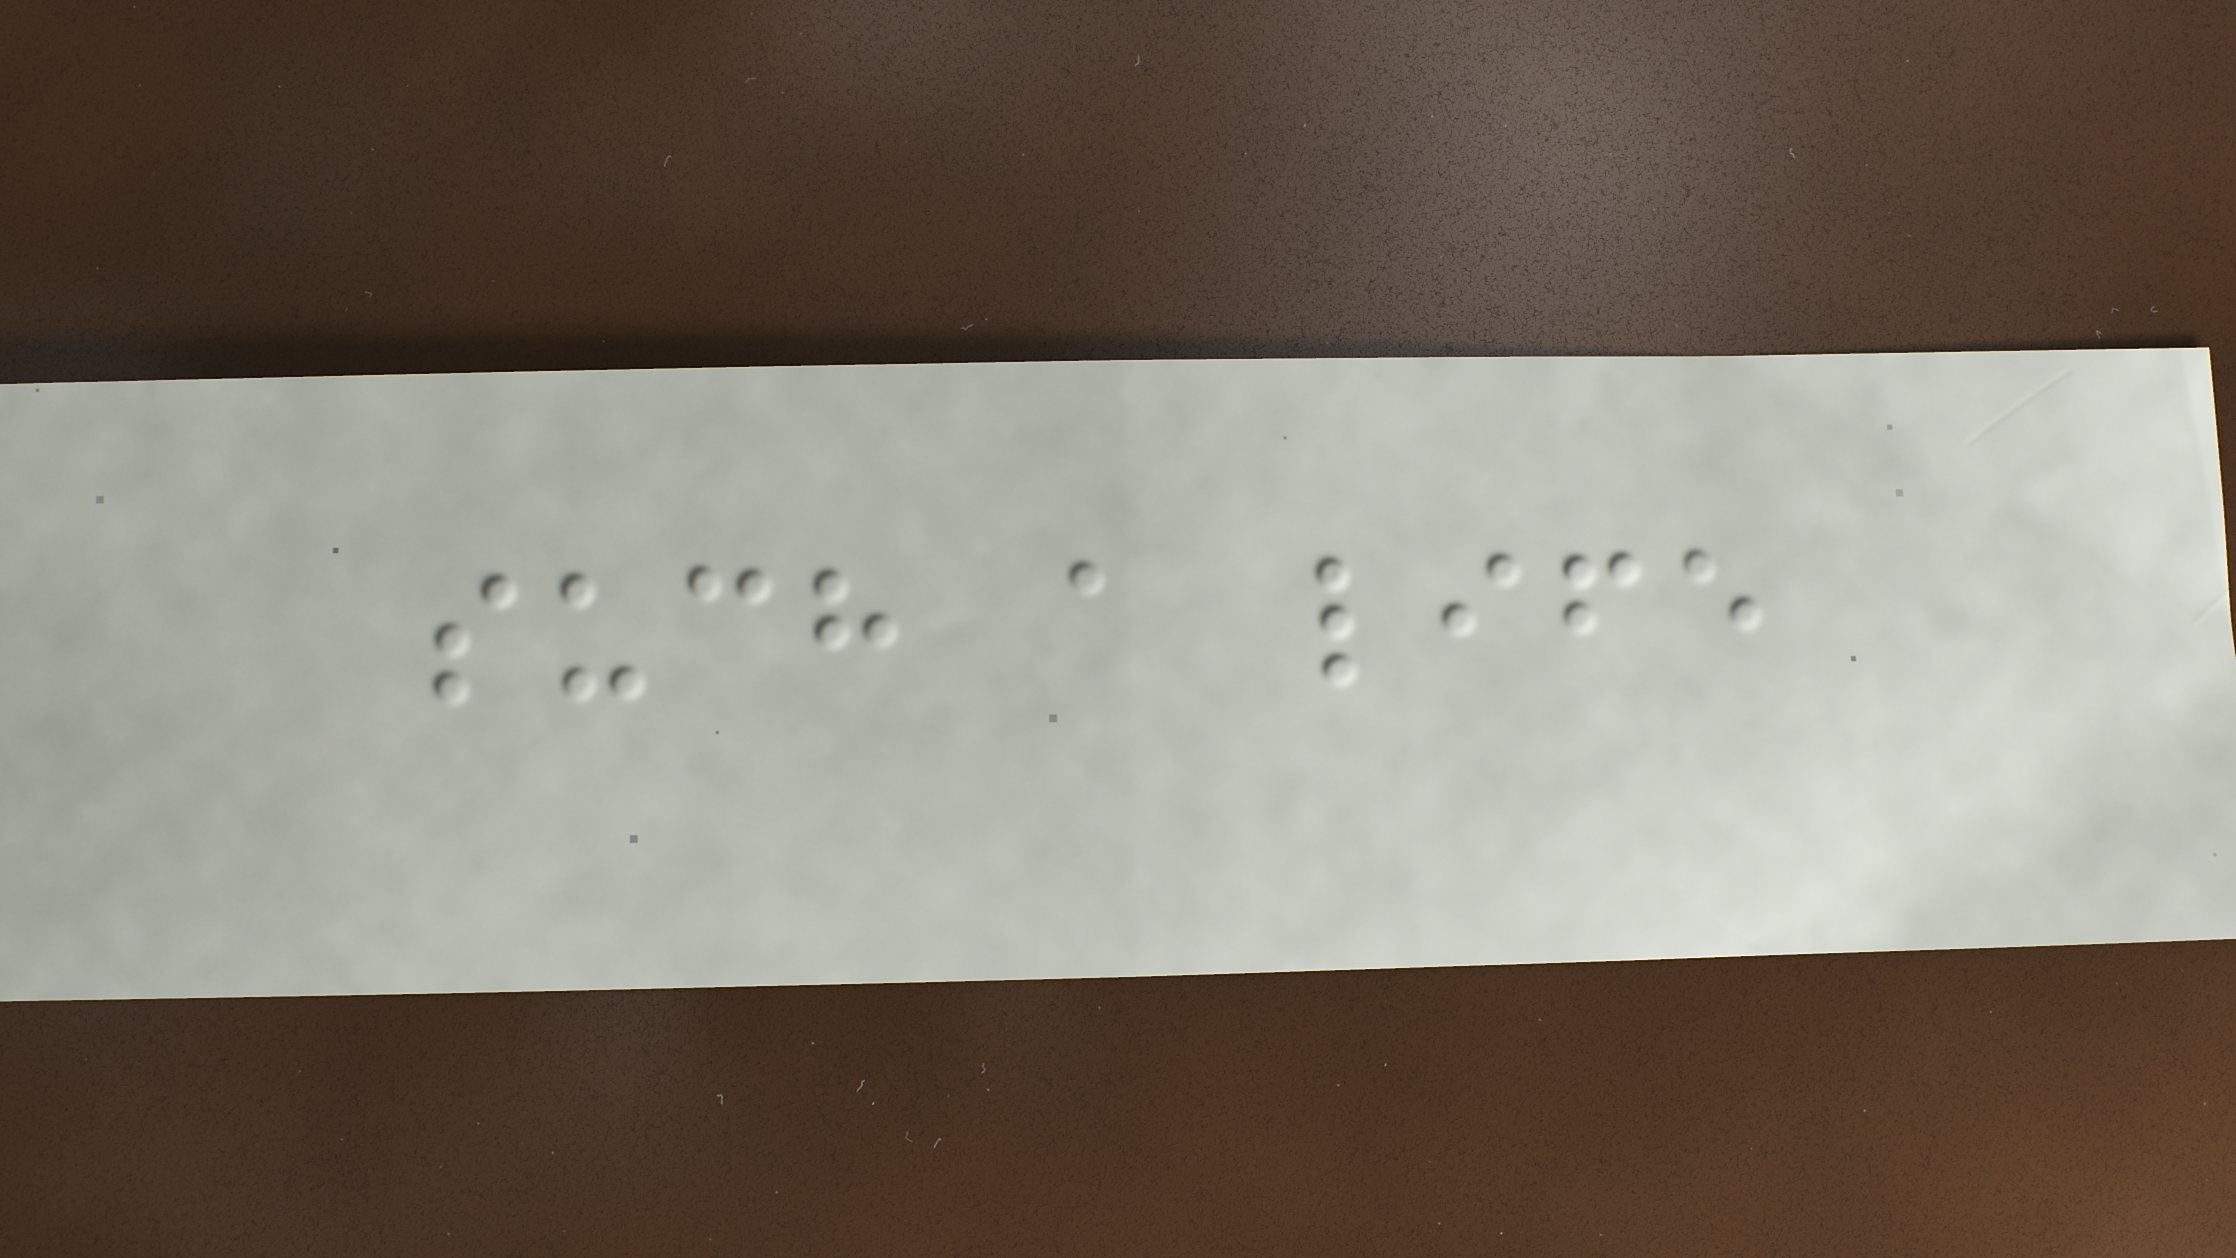such a life
